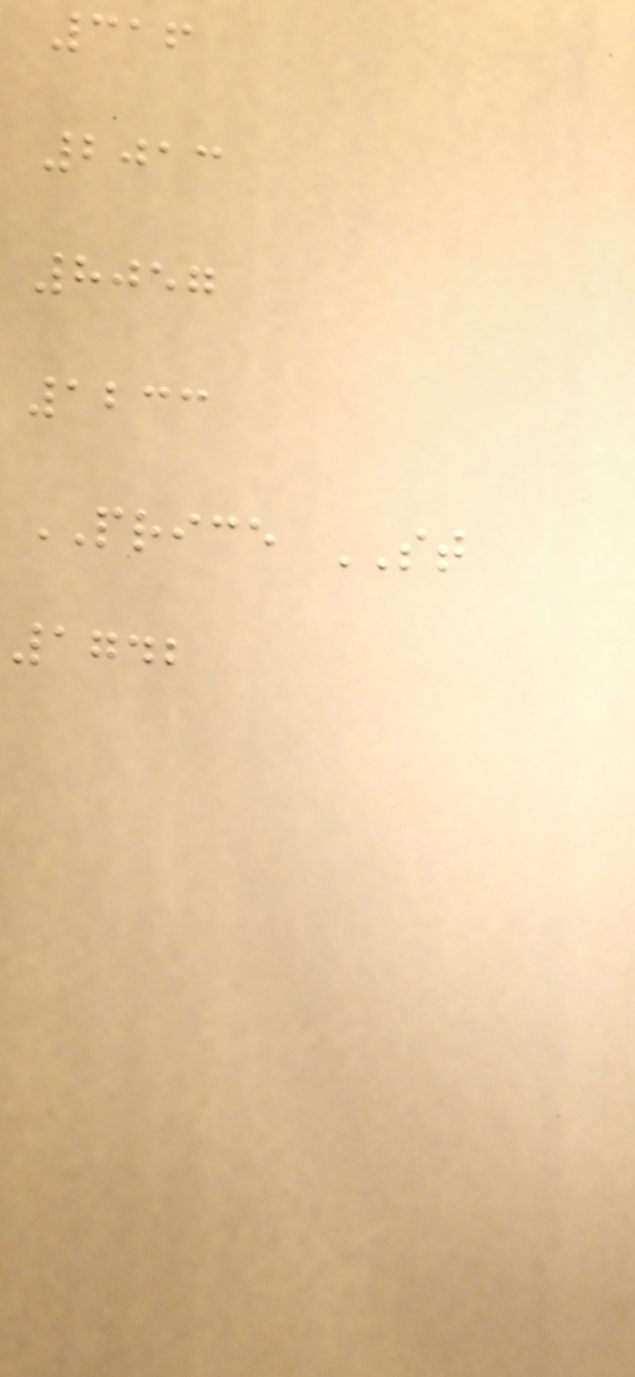316
2013
8057
1233
PRICE ST
1742
